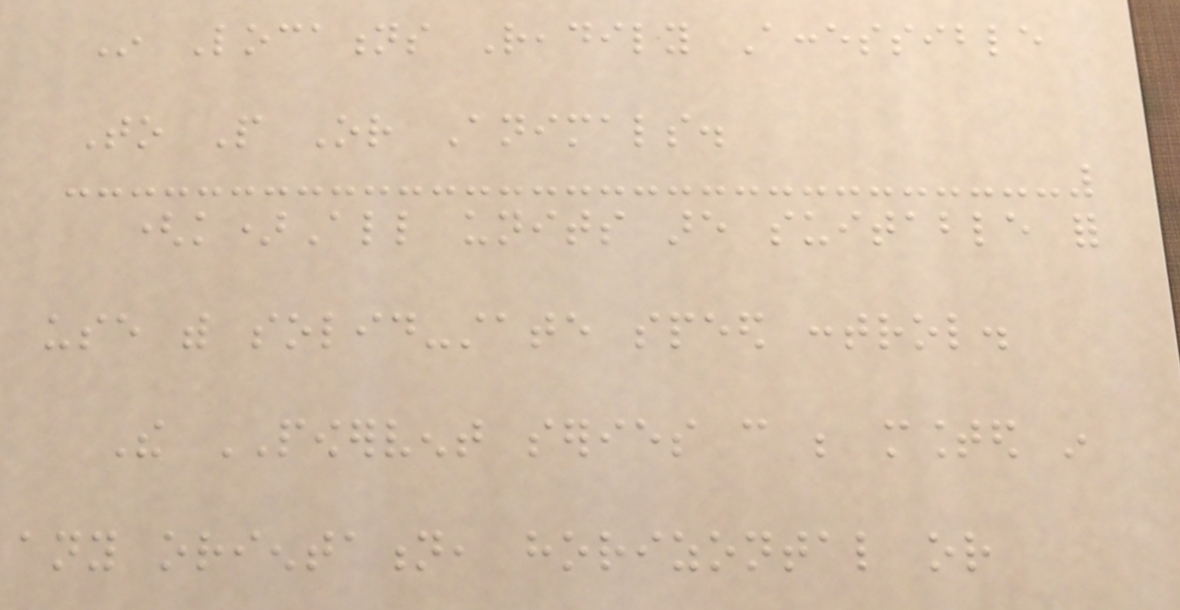In Locations Readily Accessible
To People Or Animals.
(k)All units are suitable for
use with solid-state speed control.
The POWERVENT series can be mounted in
any orientation, horizontal or
